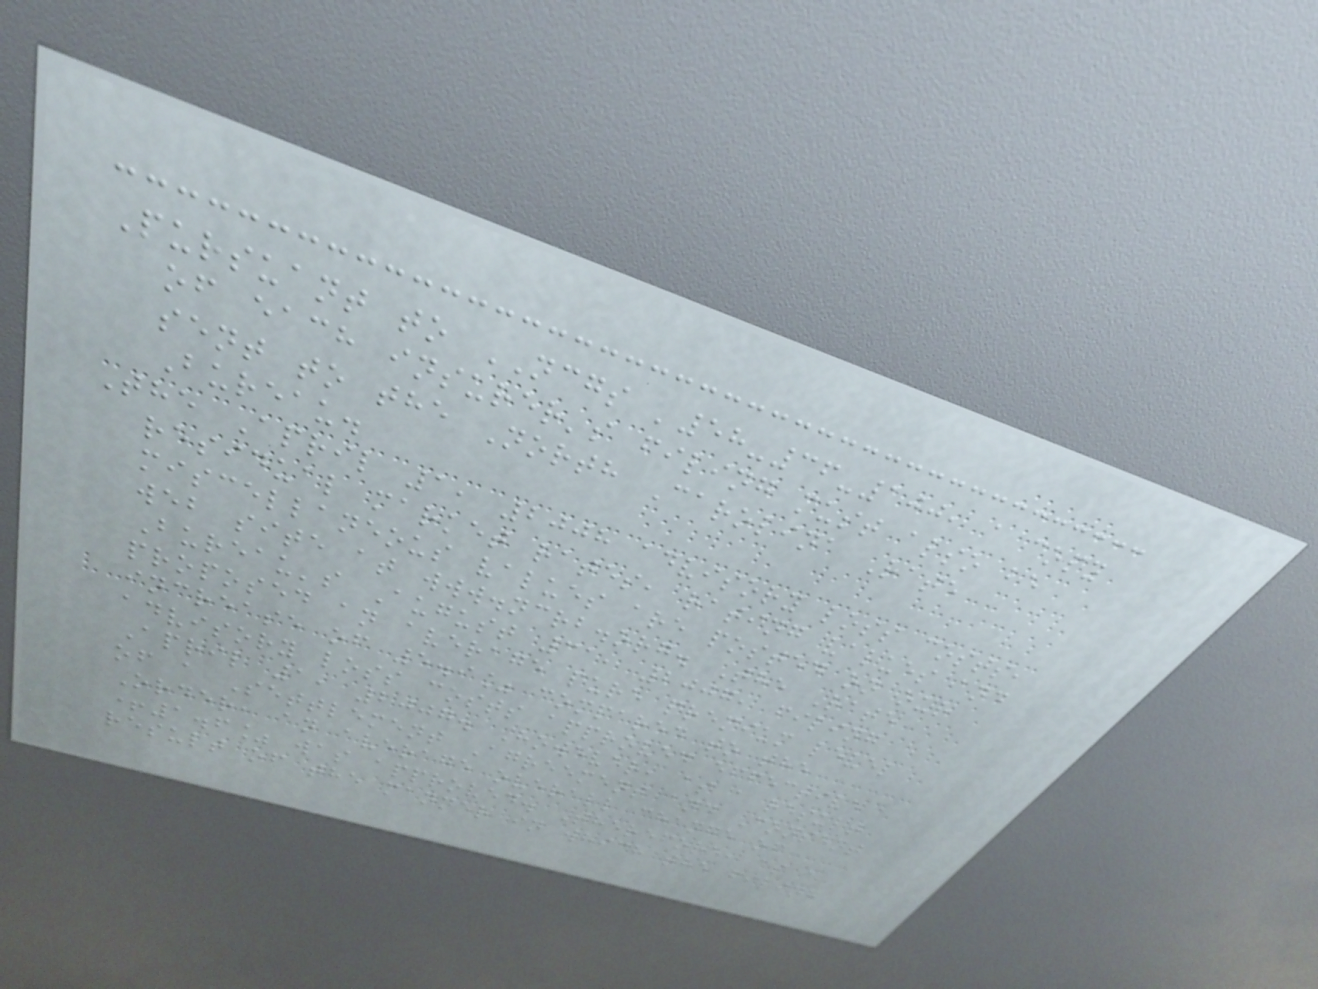Pursuant to NCGS '58-36-100, a copy
of each insurer's filing must also be
sent to the North Carolina Rate
Bureau.
The April 1, 2008 advisory loss costs,
residual market rates, rating values and
miscellaneous values are posted on our
web site at www.ncrb.org. The Rate
Bureau's August 31, 2007, filing
proposed an average pure premium level
increase of 5.9% compared to the
advisory loss costs approved effective
April 1, 2007. However, as a result
of a Settlement Agreement and Consent
Order, an average overall change of
+1.6% was approved. Therefore, as a
result of the manner in which the filing
